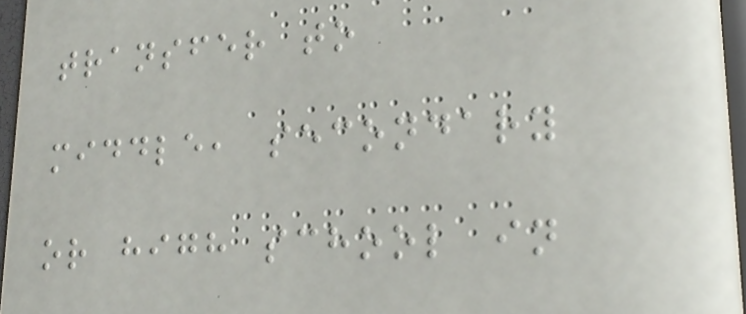transfer to
middle, secondary
or high school in
